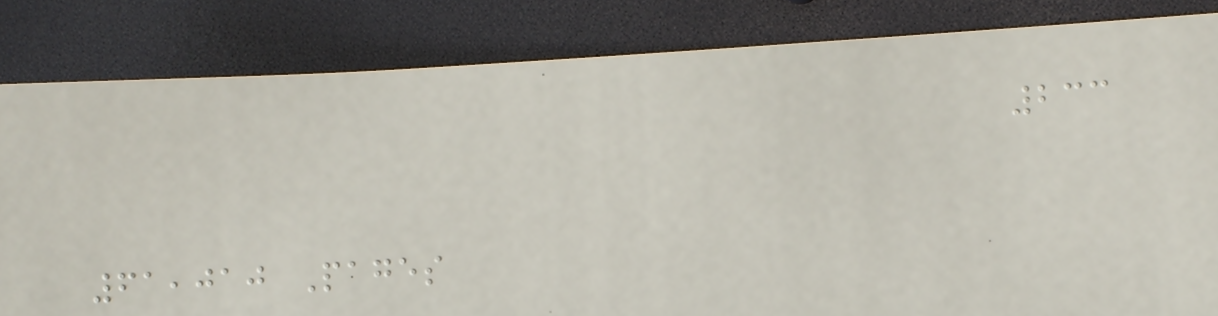233
61,010 Pages
